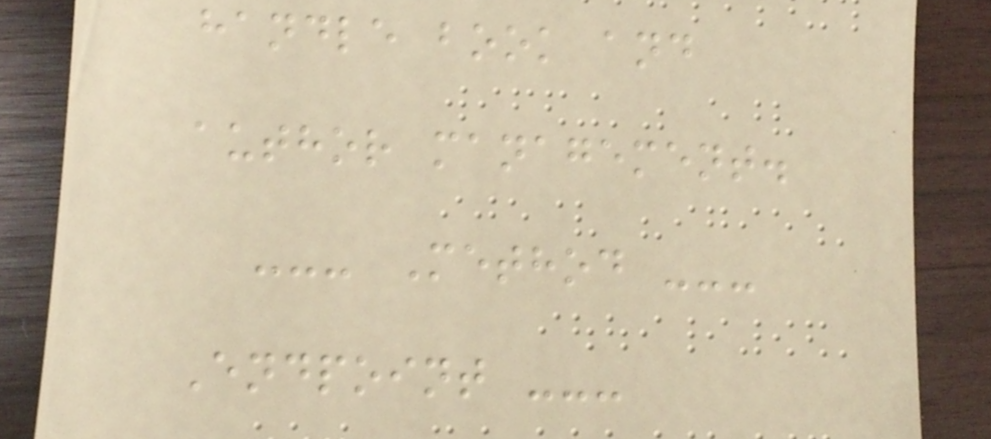handle book and
author management.
--- Method ---
Endpoint ---
